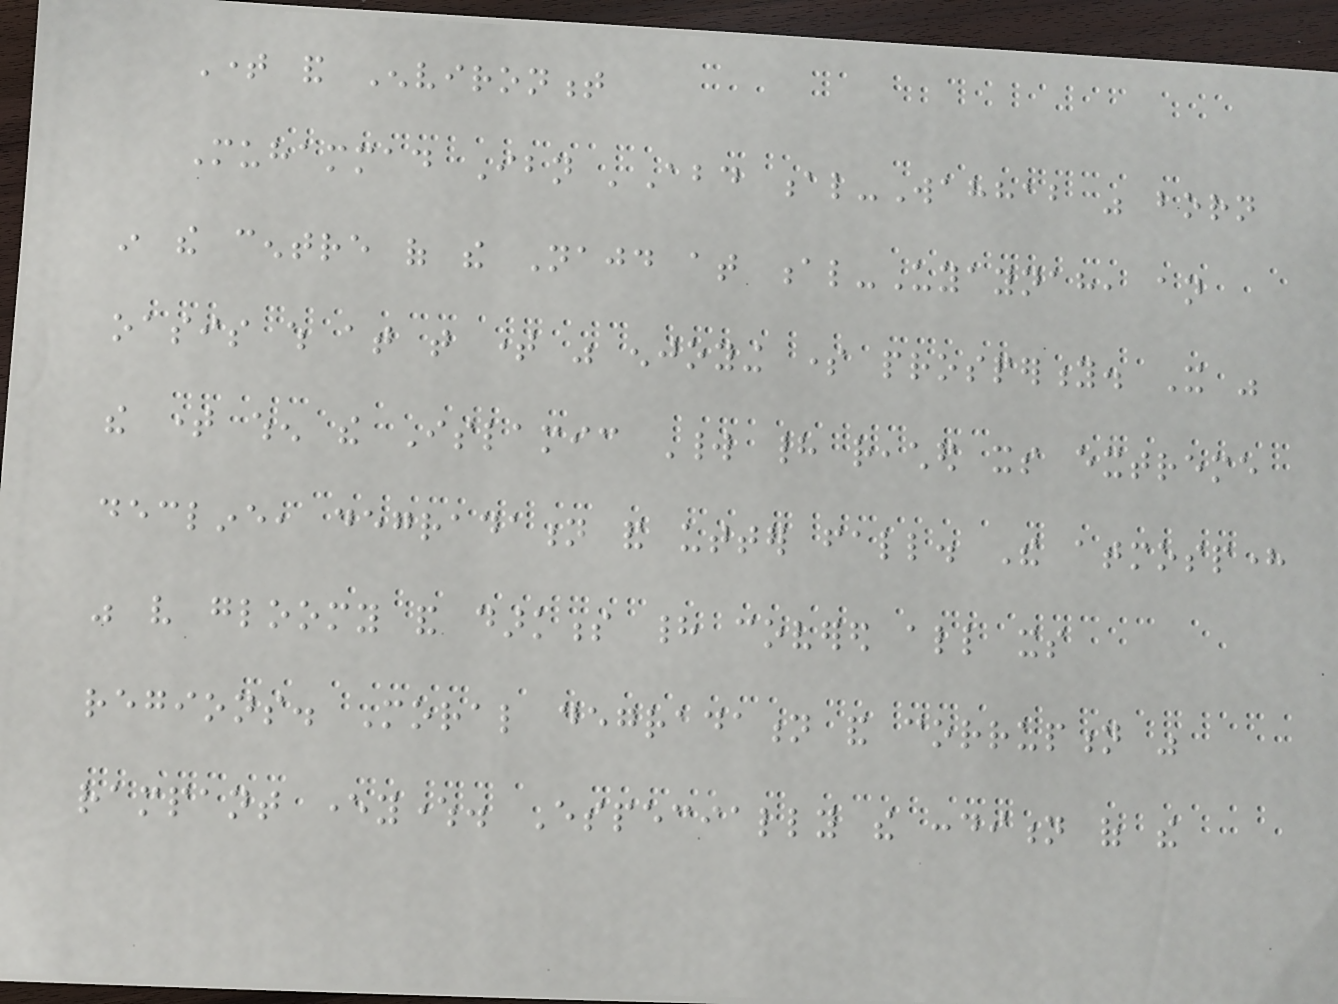Time and Environment
Muhammad Ibn 'Abd al-Wahhab was born
in the centre of the Najd at al-Uyaynah, an
oasis which at that time was enjoying some prosperity. It was
the time when the Islamic World had reached its extreme
decline, degradation and utter fall. The atmosphere
was very gloomy and darkness had covered all its
regions. Moral degradation and corruption was
rampant everywhere. Especially the condition of the
